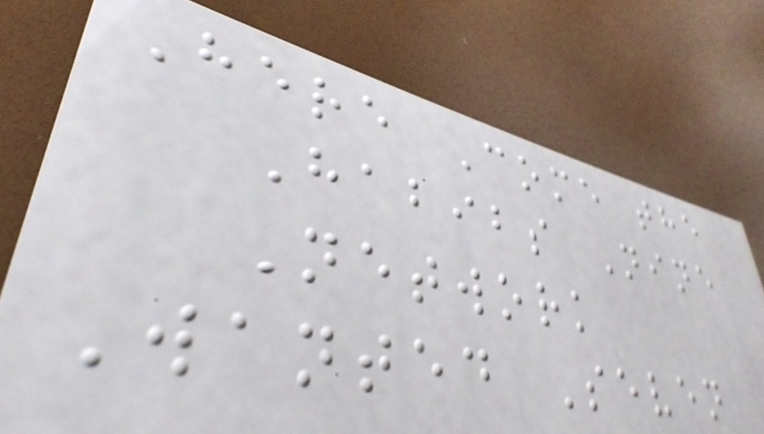Here Come the
Habibs Nine
Network
Wanted Seven
